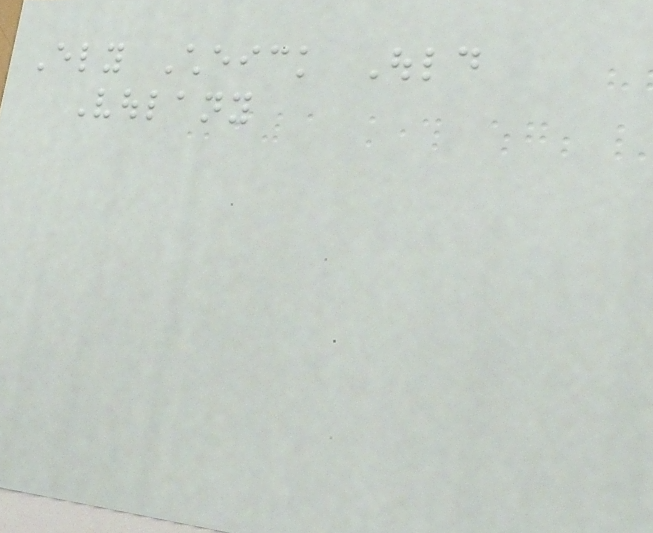Ely Cheick Ould
Voulany
